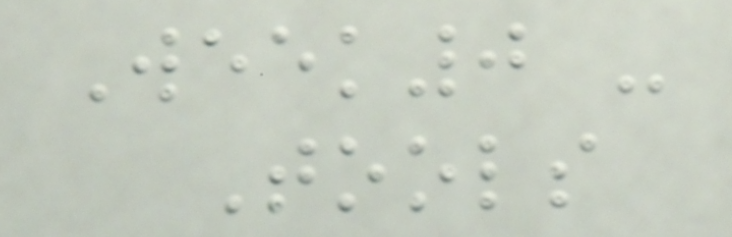Week0 -
Tools
